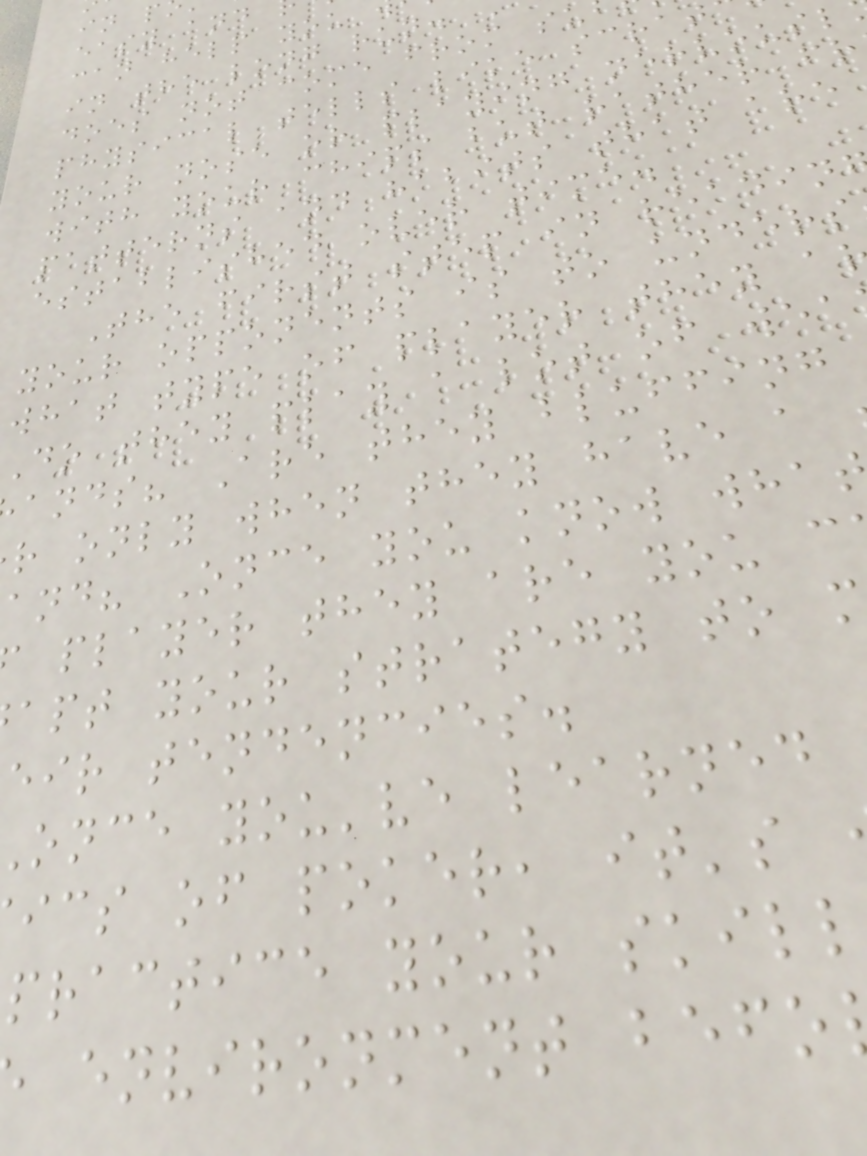easy and
can help you
in the long run.
does not come from su
physical tells like scrat
your nose or playing nervousl
with your chips but rather fr
patterns and habits that are
established over time.
The first step in readin
your opponents is to unders
what type of player they a
Do they play a lot of wea
ands? Are they bluffing
r only when they have a
and? Once you know wha
player they are you c
apt your strategy to
eir tendencies.
once you've learned
ics of poker, it's
practice your skill
environment befo
